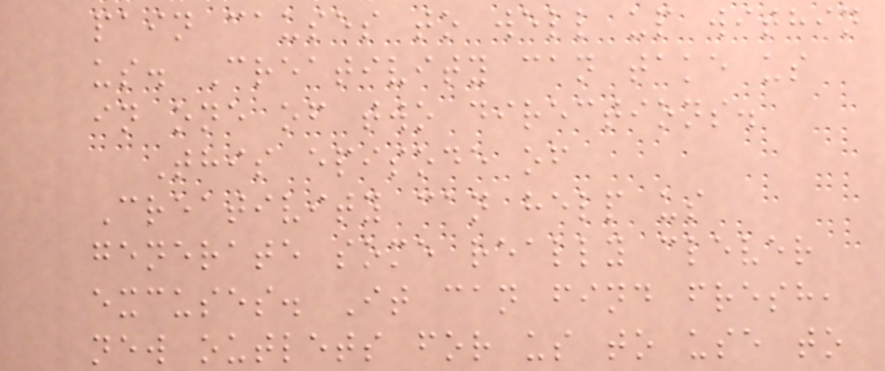pain causes to well up within
us. Creativity can take us
in one of two directions.
This episode of
Creativity can help us
generate some really clever
excuses. It can find fresh,
new outlets for us to use to
